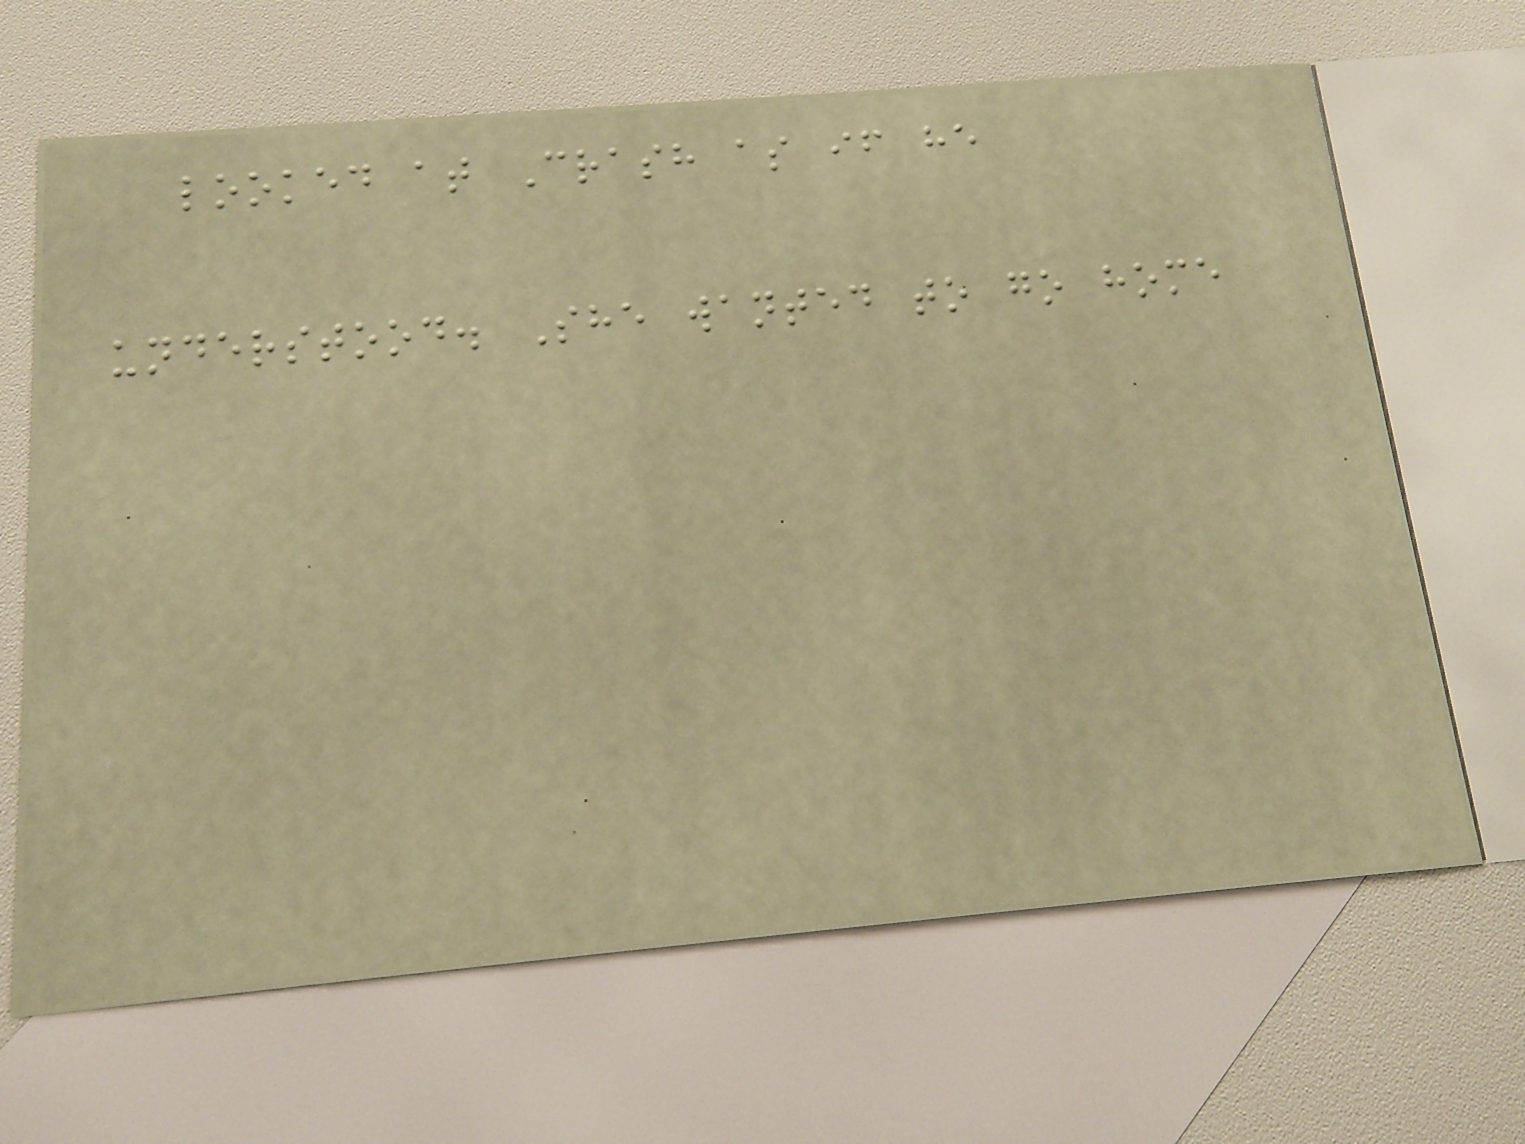looked at Crash as if he
understood. She wanted to go home
